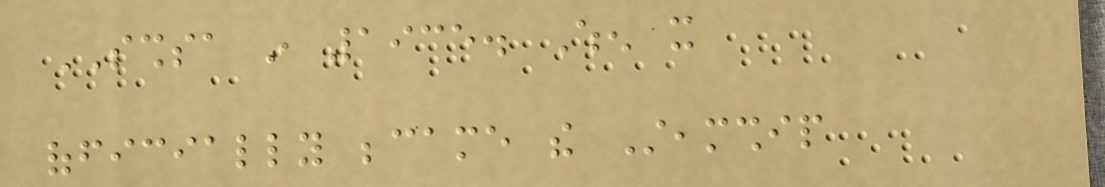SSHSA in 1935. When it
officially became the Steamship
